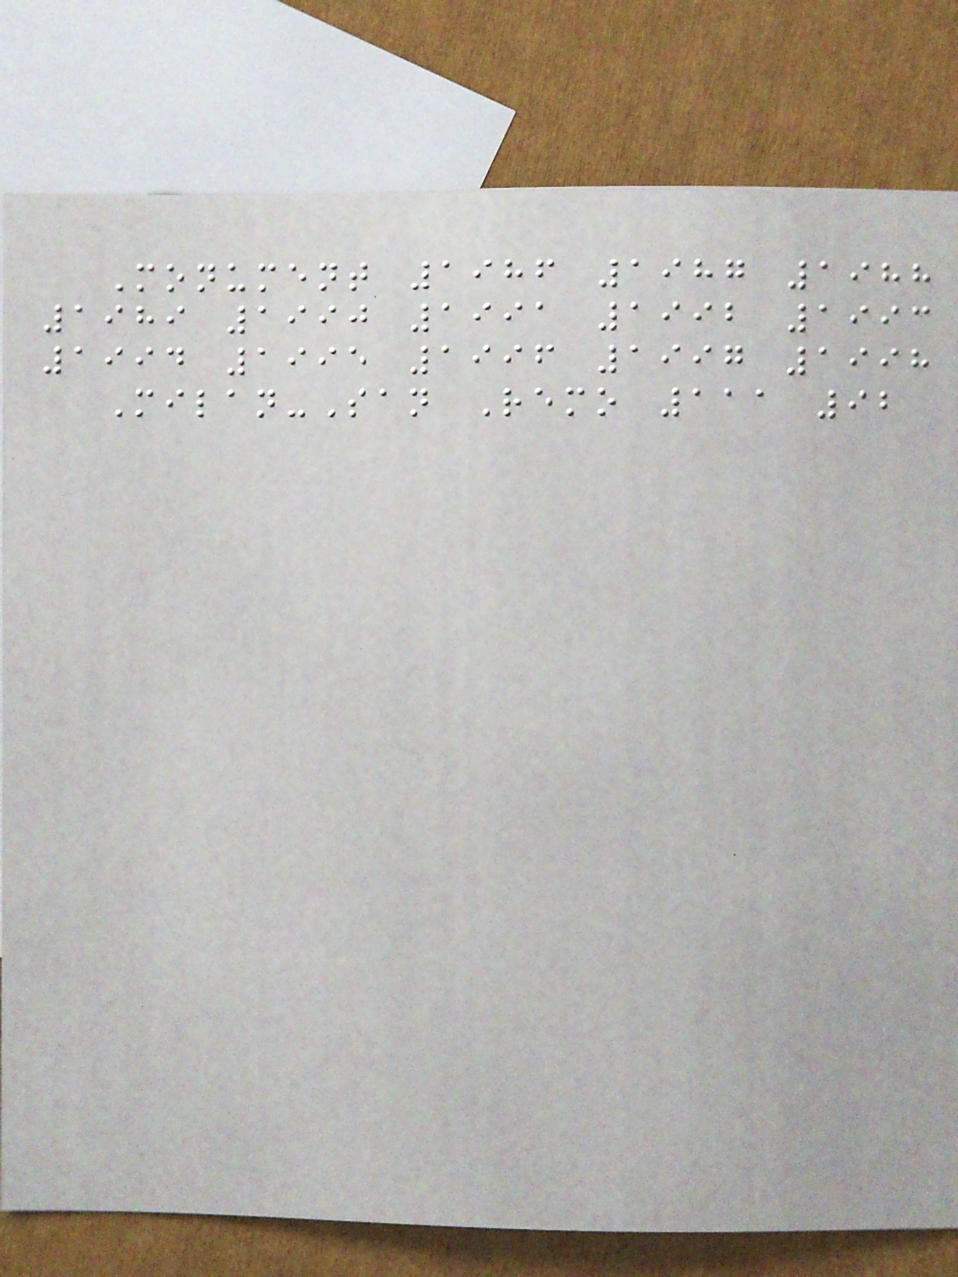Monument 1986 1987 1988
1989 1990 1991 1992 1993
1994 1995 1996 1997 1998
Milan-San Remo 111 92
